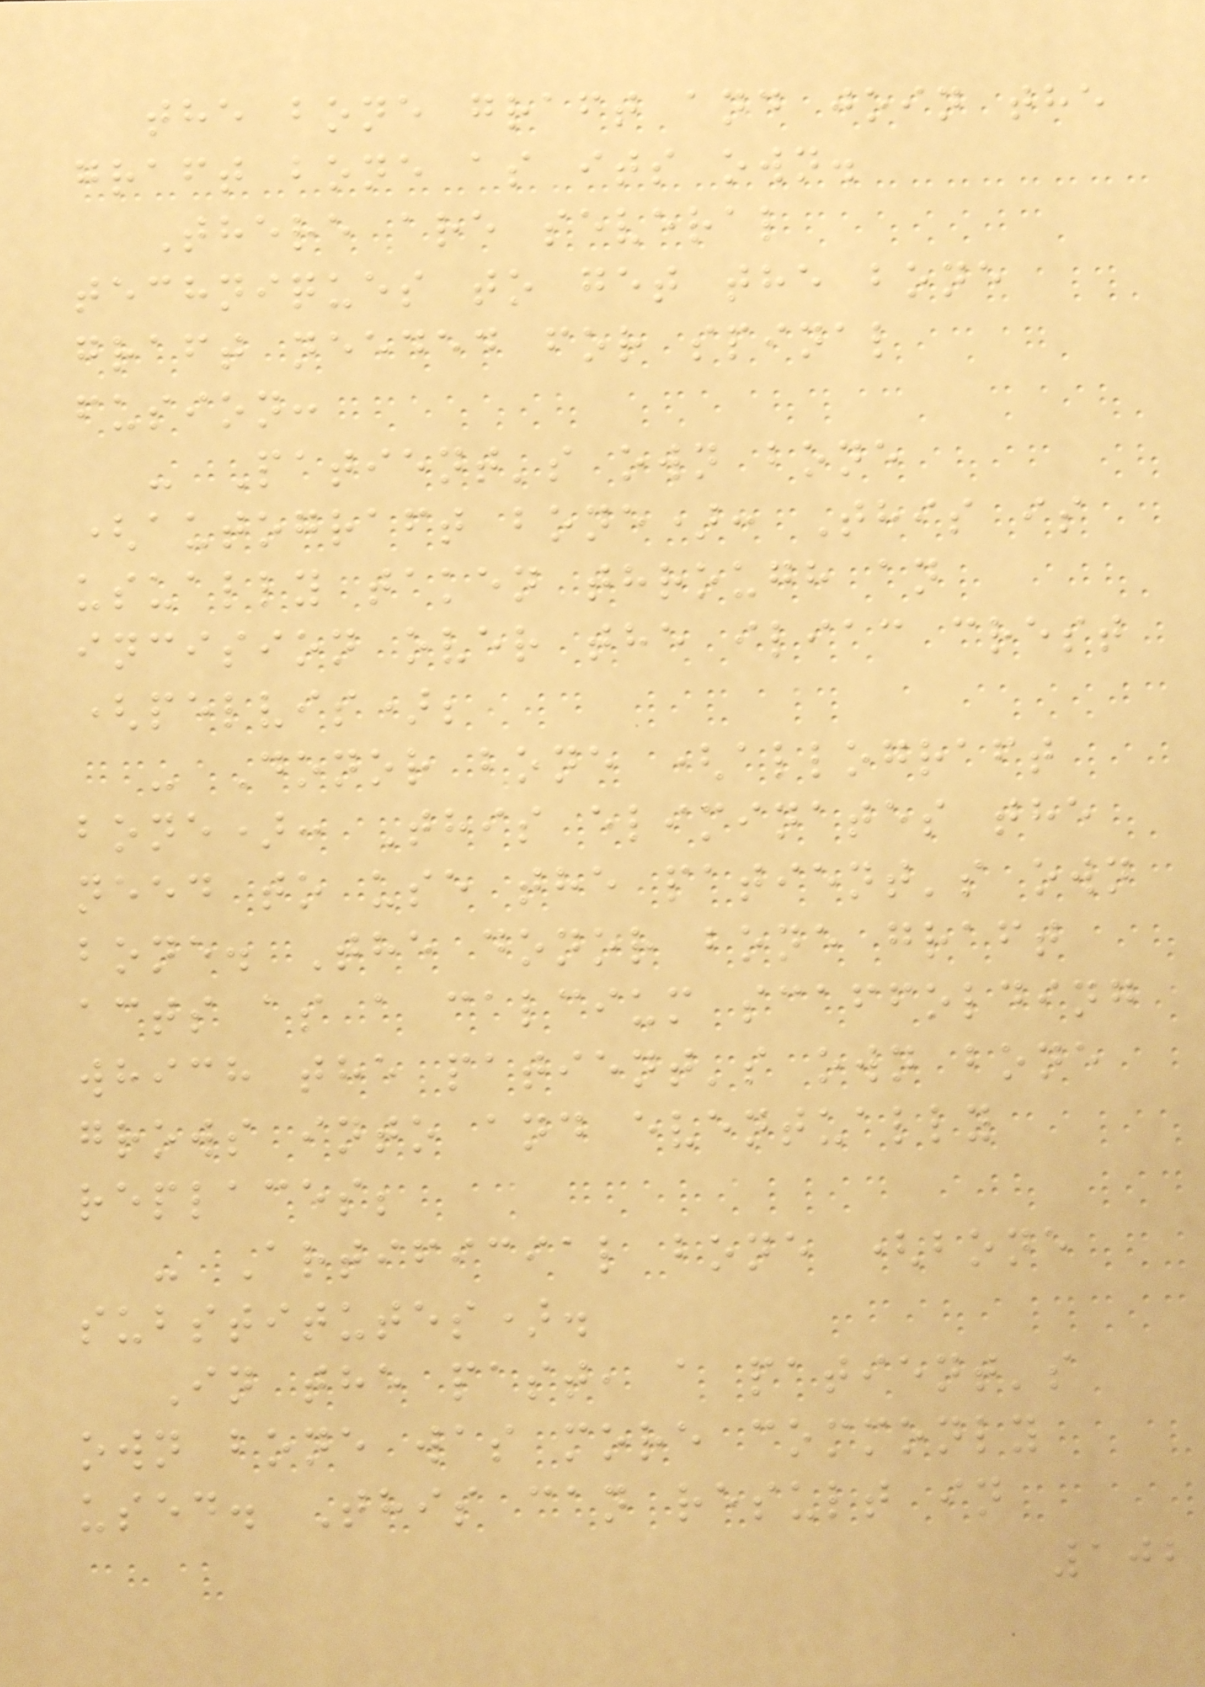the bone graft and join the
graft bone as its own.
There are several
techniques to get the bone
graft needed for spinal
fusion:
- Patient's own bone
(autograft bone): This is
usually taken through an
incision over the iliac crest
(pelvis);
- Donor bone (allograft
bone): This eliminates the
need to use the patient's own
bone. The donor bone graft
acts as a calcium scaffolding
which the patient's own bone
grows into and eventually
replaces;
- Artificial bone (bone
substitutes).
In the past, a patient's
own bone was more commonly
used. This can result in
102
